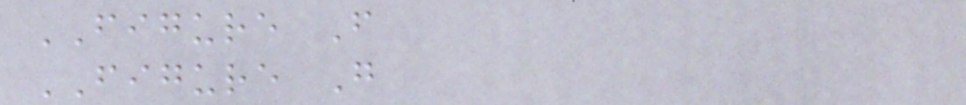FIGURE F
FIGURE G
